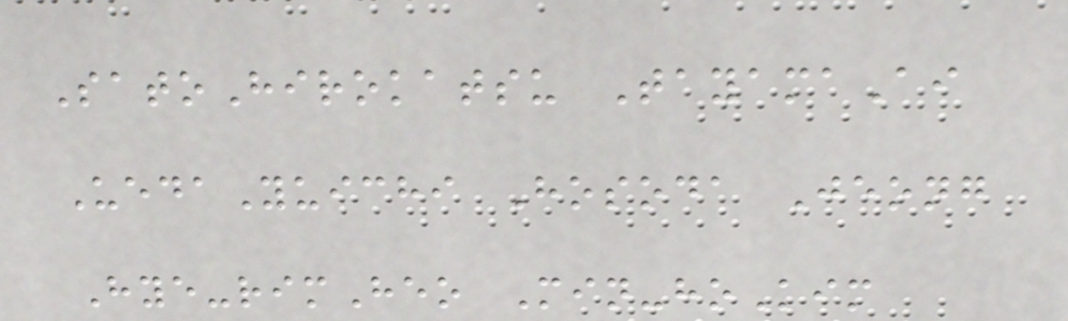SatoHirokatsu TayamaAi
UedaYuichi Hosoda Jeong
Hye-rimHeo Min-hoKim
